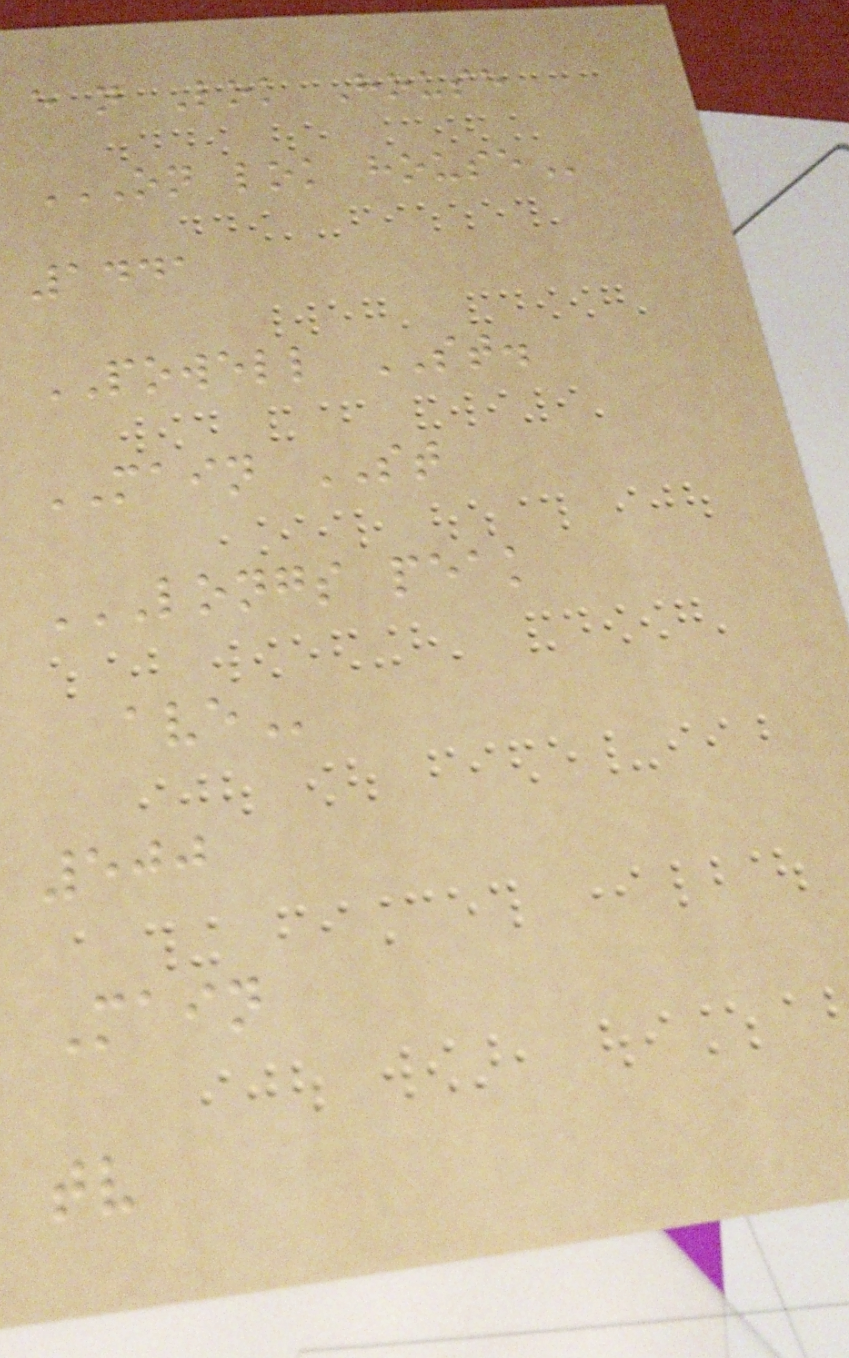e n Lok House
ON LOK HOUSE
1441
POWELL ST.
MAIN ST
LONGS PEAK
AVE
500
Main
tv
